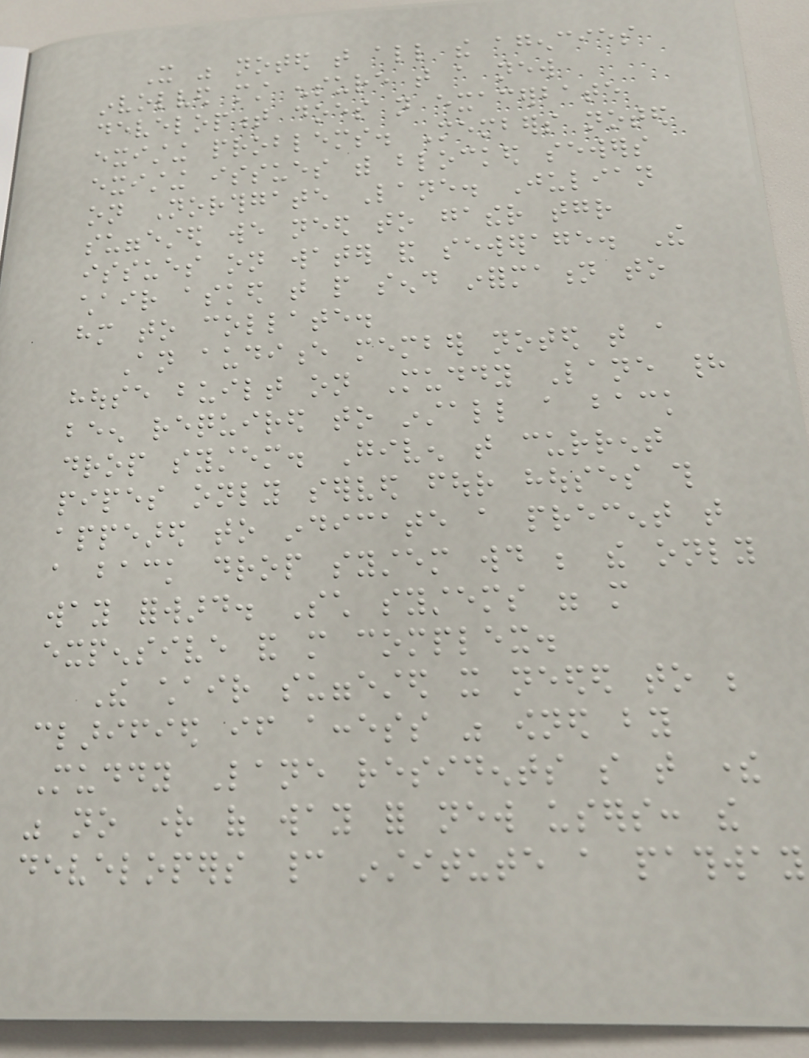It was noted that all the agencies
involved must ensure that a new
development does not exacerbate
existing problems. Members noted
existing issues with blocked sewers
on Northgate Lane. Julian
suggested we need to gather together
issues on water and sewerage. The
chair asked that people send information to
him to collate.
An audience member noted that a
house built on Muddy Lane had
been required to install a back
drop system. Given that current
pipes only served four houses this
appeared to indicate a precent that
a back drop system would be the only
way forward. Such systems were more
expensive and more complex.
The chair suggested it needed to be
clarified if access was owned by
Muddy Lane residents so that there
was no right of way for new users: the
developers cannot institute a pathway
